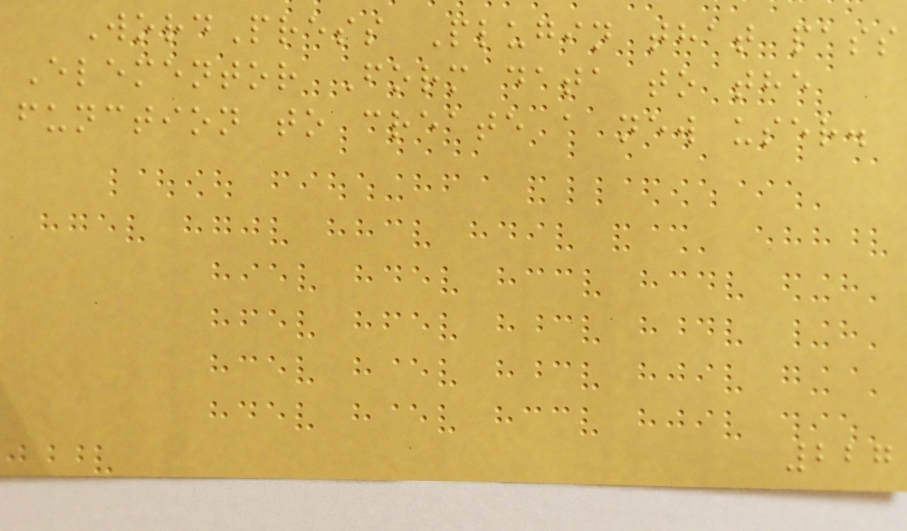WordPress Plugin that pass
Elementor Form data to the
function to create a new user.
227
